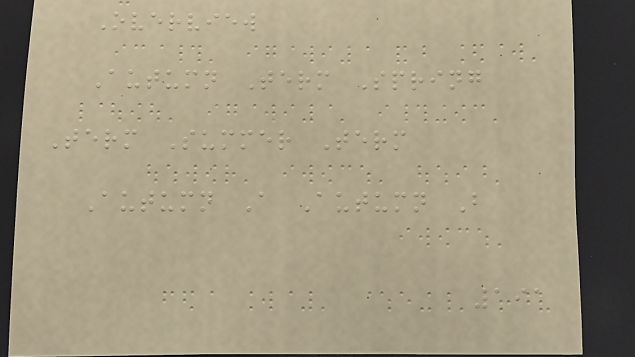Overview
Autumn Term Spring
Term Summer Term
Autumn A Autumn B
191
